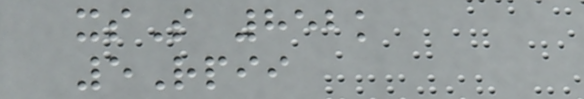xsS 852k
5Rpii
